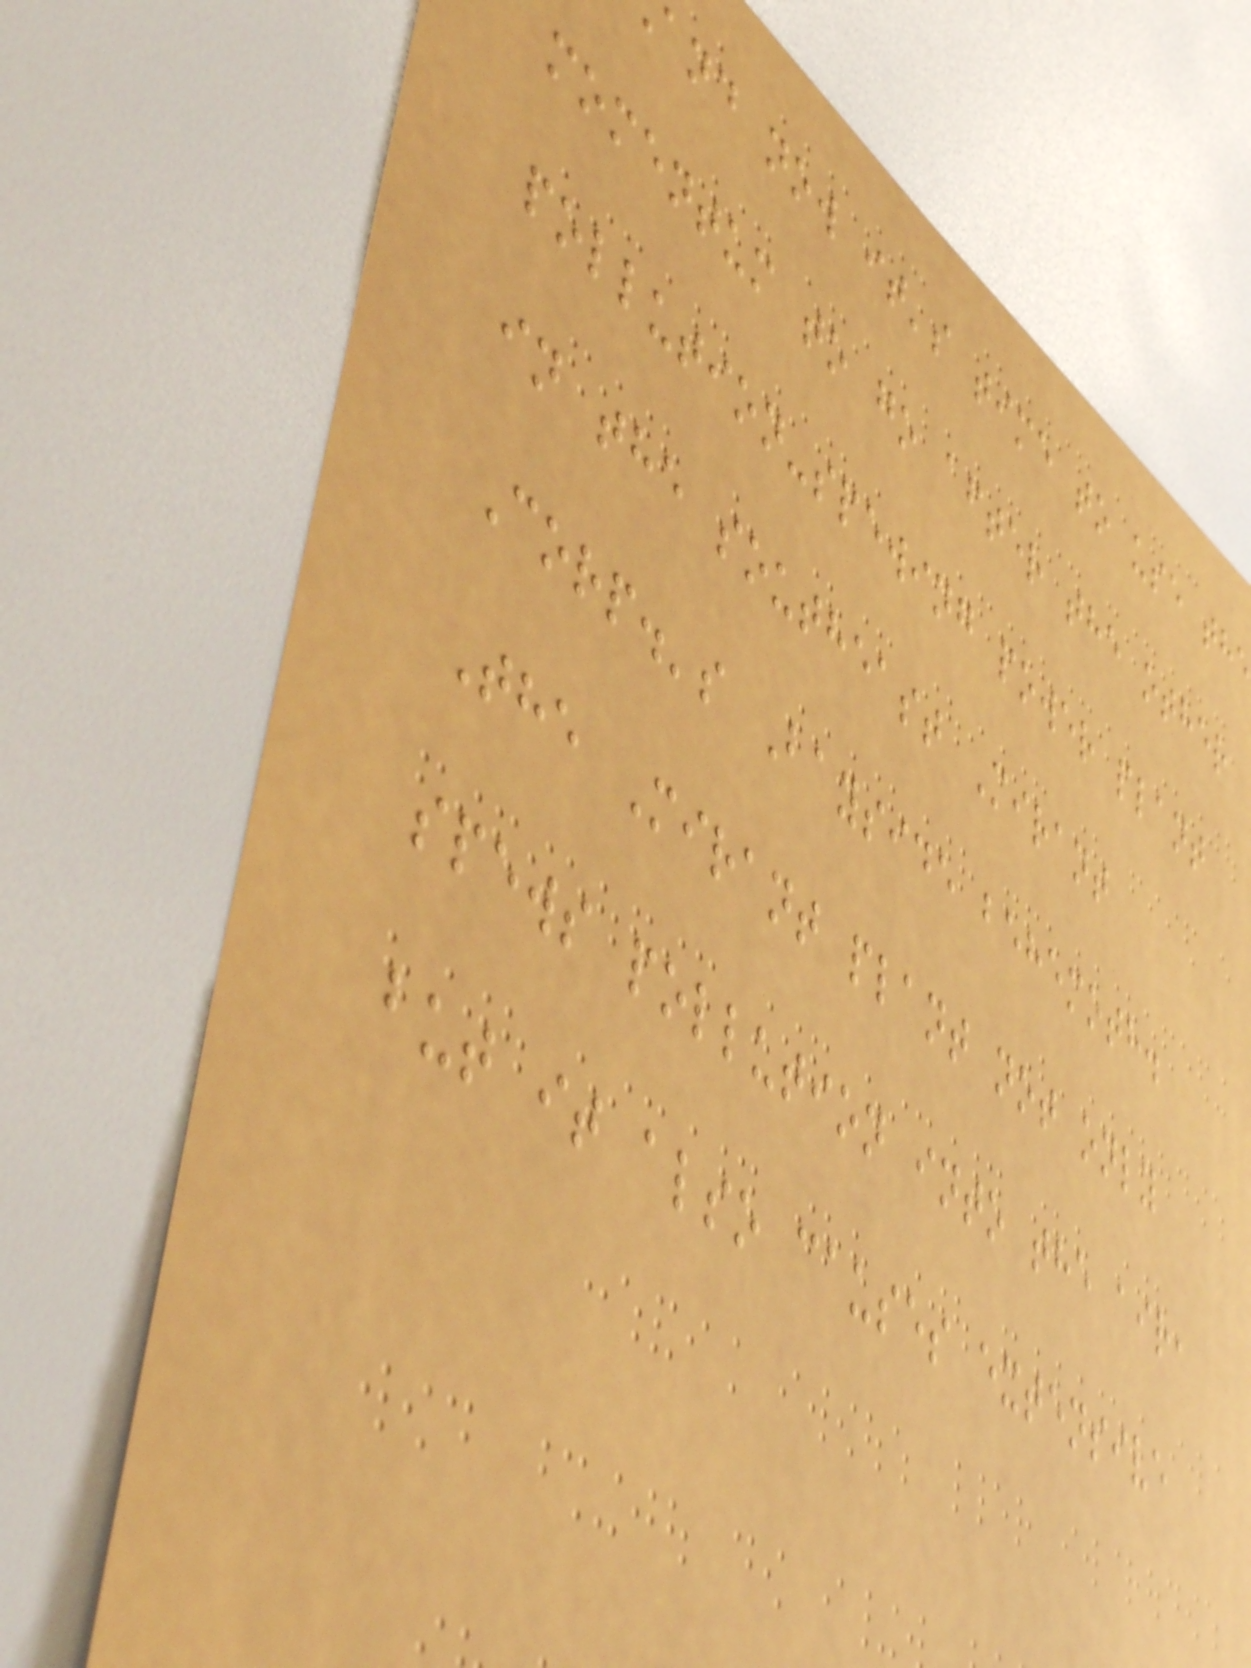and now it's time to use th
momentum to go after the other
pollution-spewing power plant
in the southeast Mirant
Corp.'s Bayside behemoth.
The Mirant plant not only
spews pollution into the air,
but it also causes extensive
